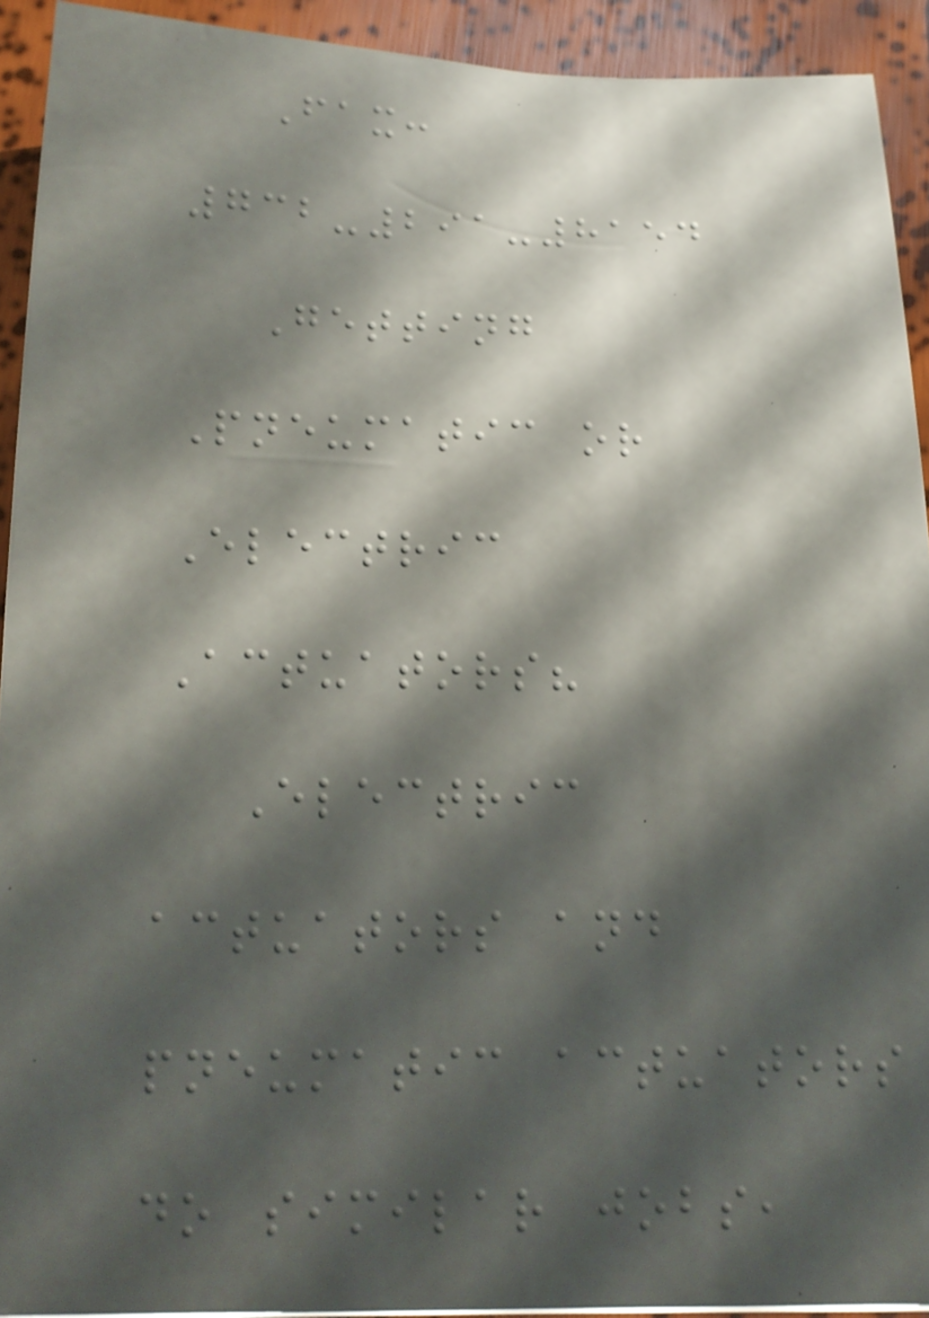Fax:
732-291-8154
Getting
Pneumatic or
Electric
Actuators?
Electric
actuators and
pneumatic actuators
do similar jobs,
